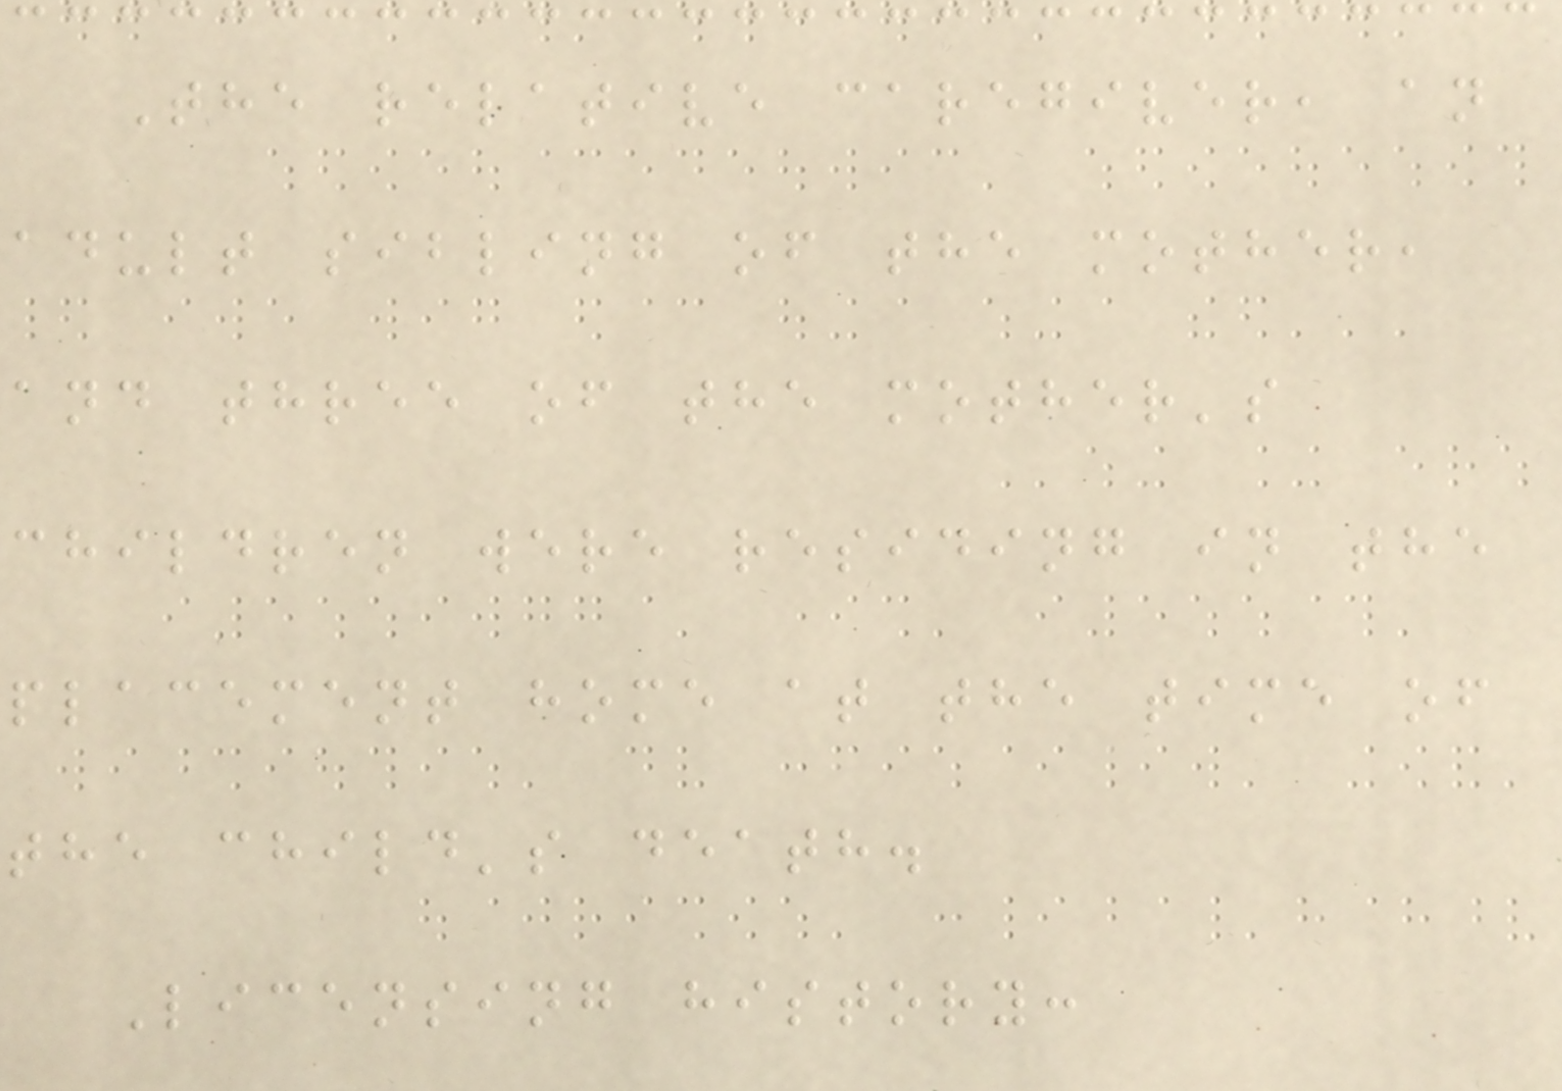The relative caregiver, an
adult sibling of the mother,
and three of the mother's
children were residing in the
placement home at the time of
the child's death.
Licensing history:
